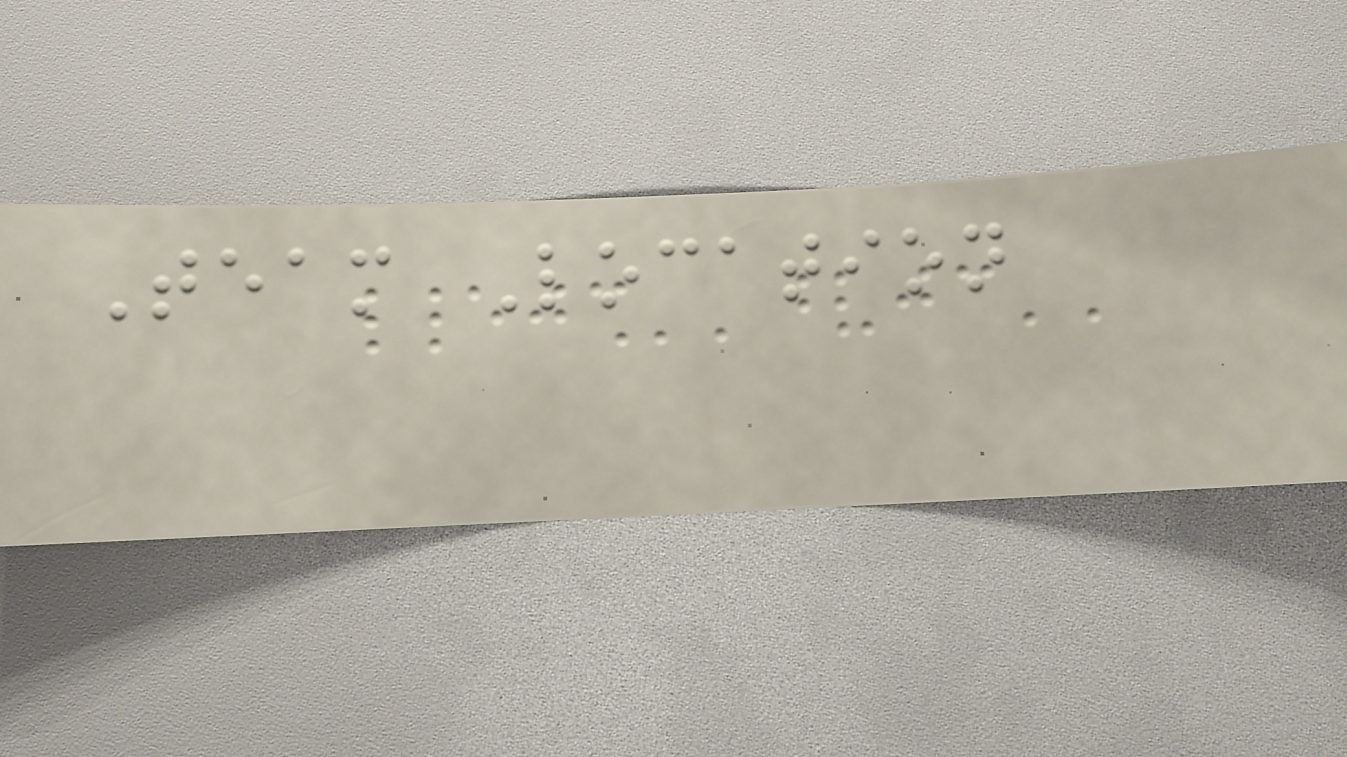Team Location
